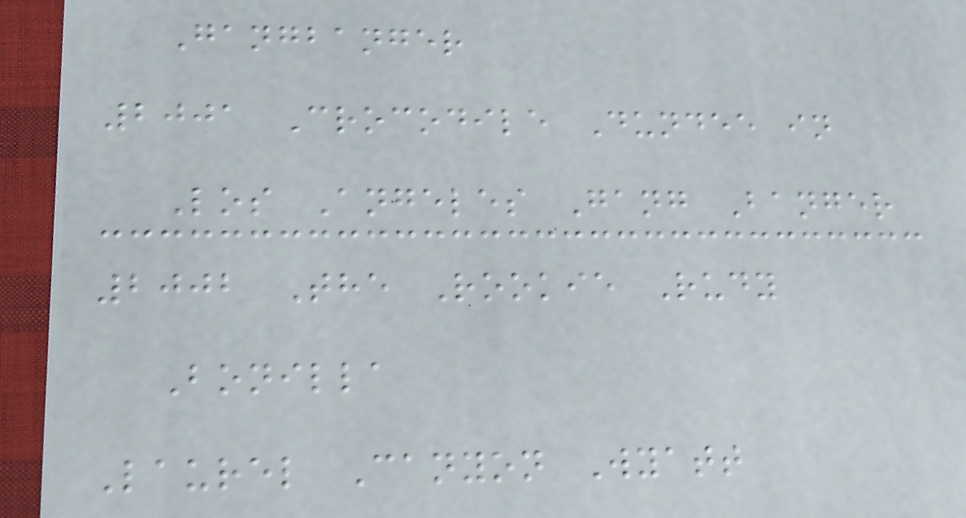Gangbanger
2001 Crocodile Dundee in
Los Angeles Gang Banger
2002 The Rookie Rudy
Bonilla
Laurel Canyon Wyatt
